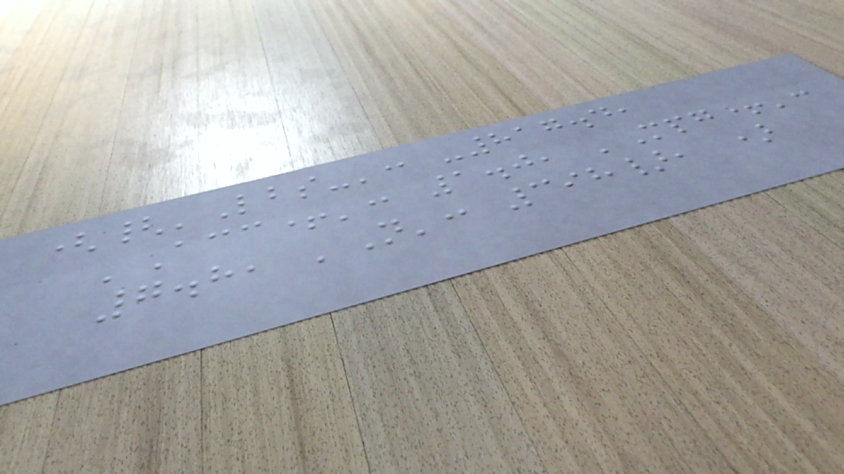({'Lbs-': -817.4,
'Acc+': 1.0, 'Mpg+':
7.8, 'N': 398}, )
